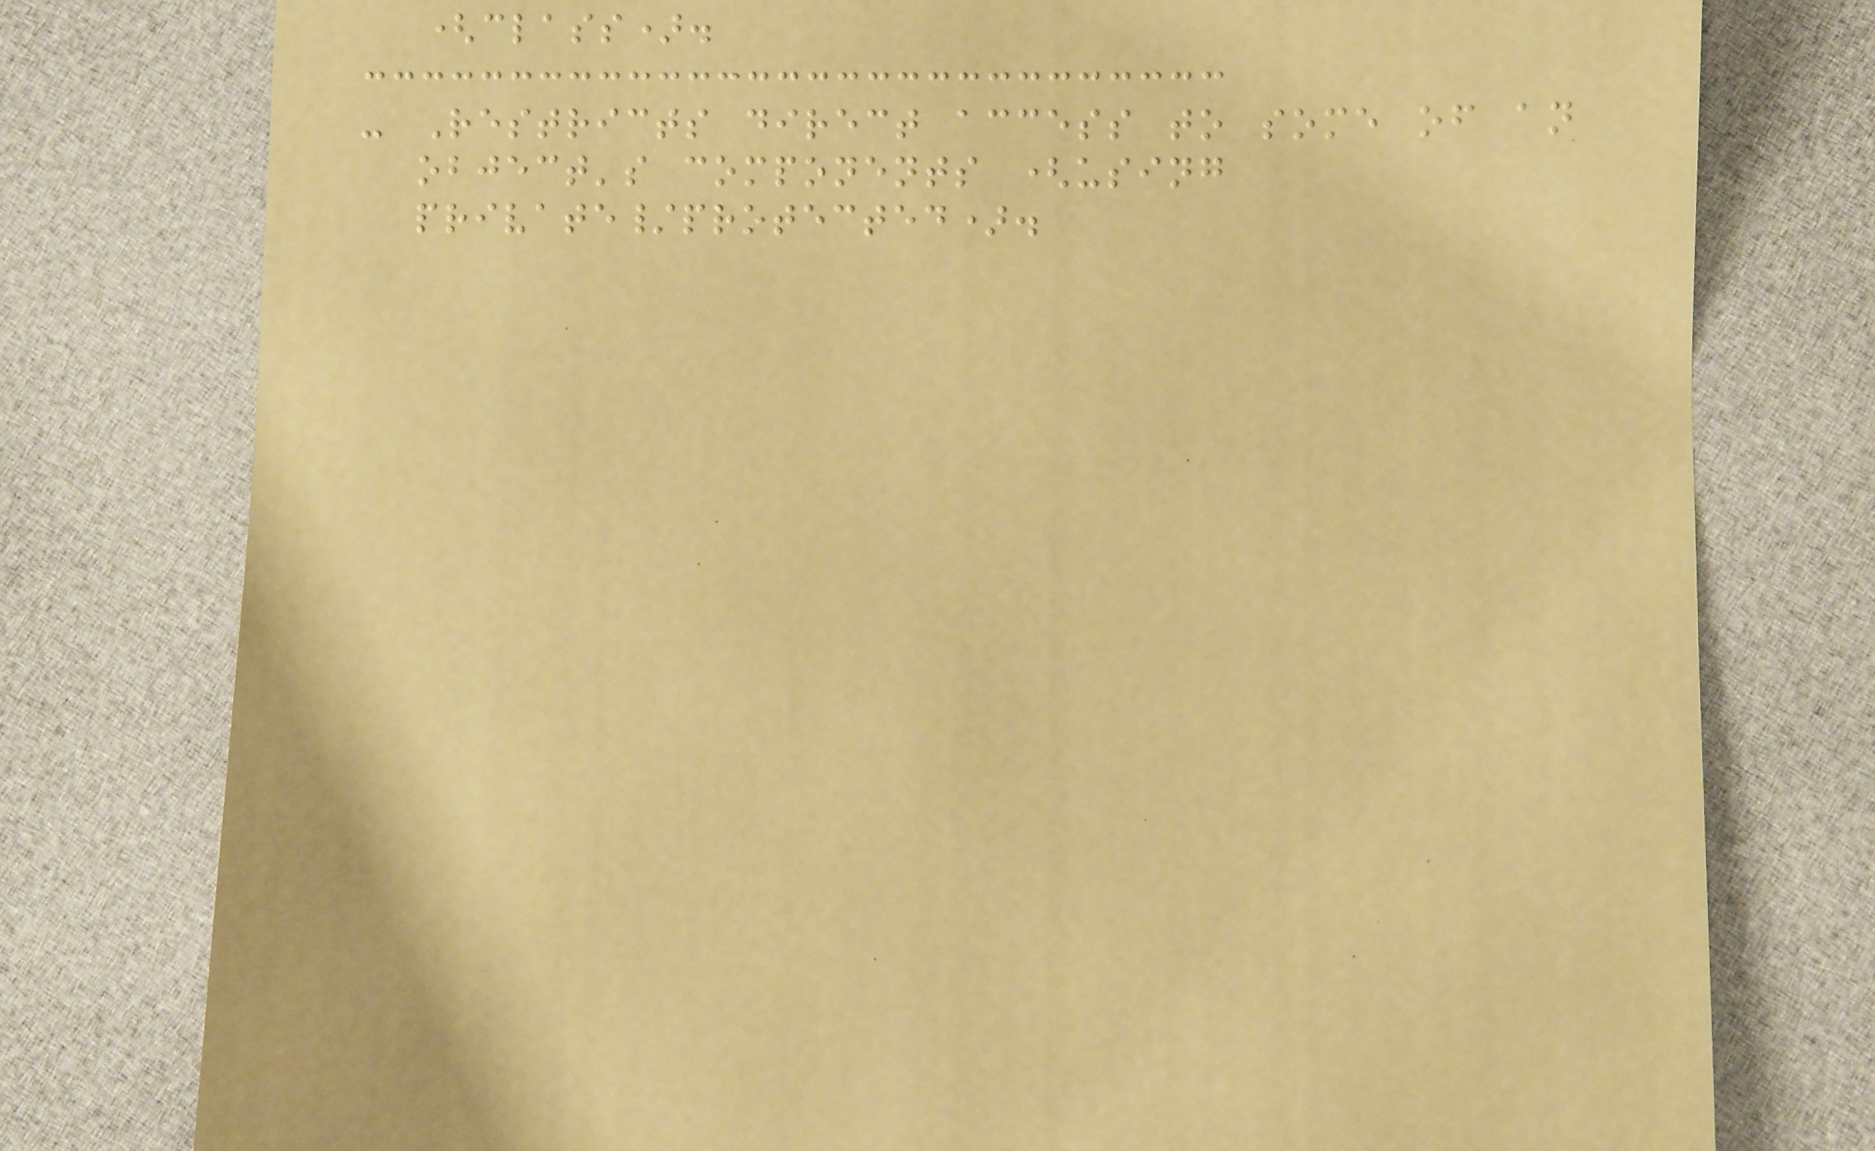(class).
- Restricts direct access to some of an
object's components (using
private/protected).
